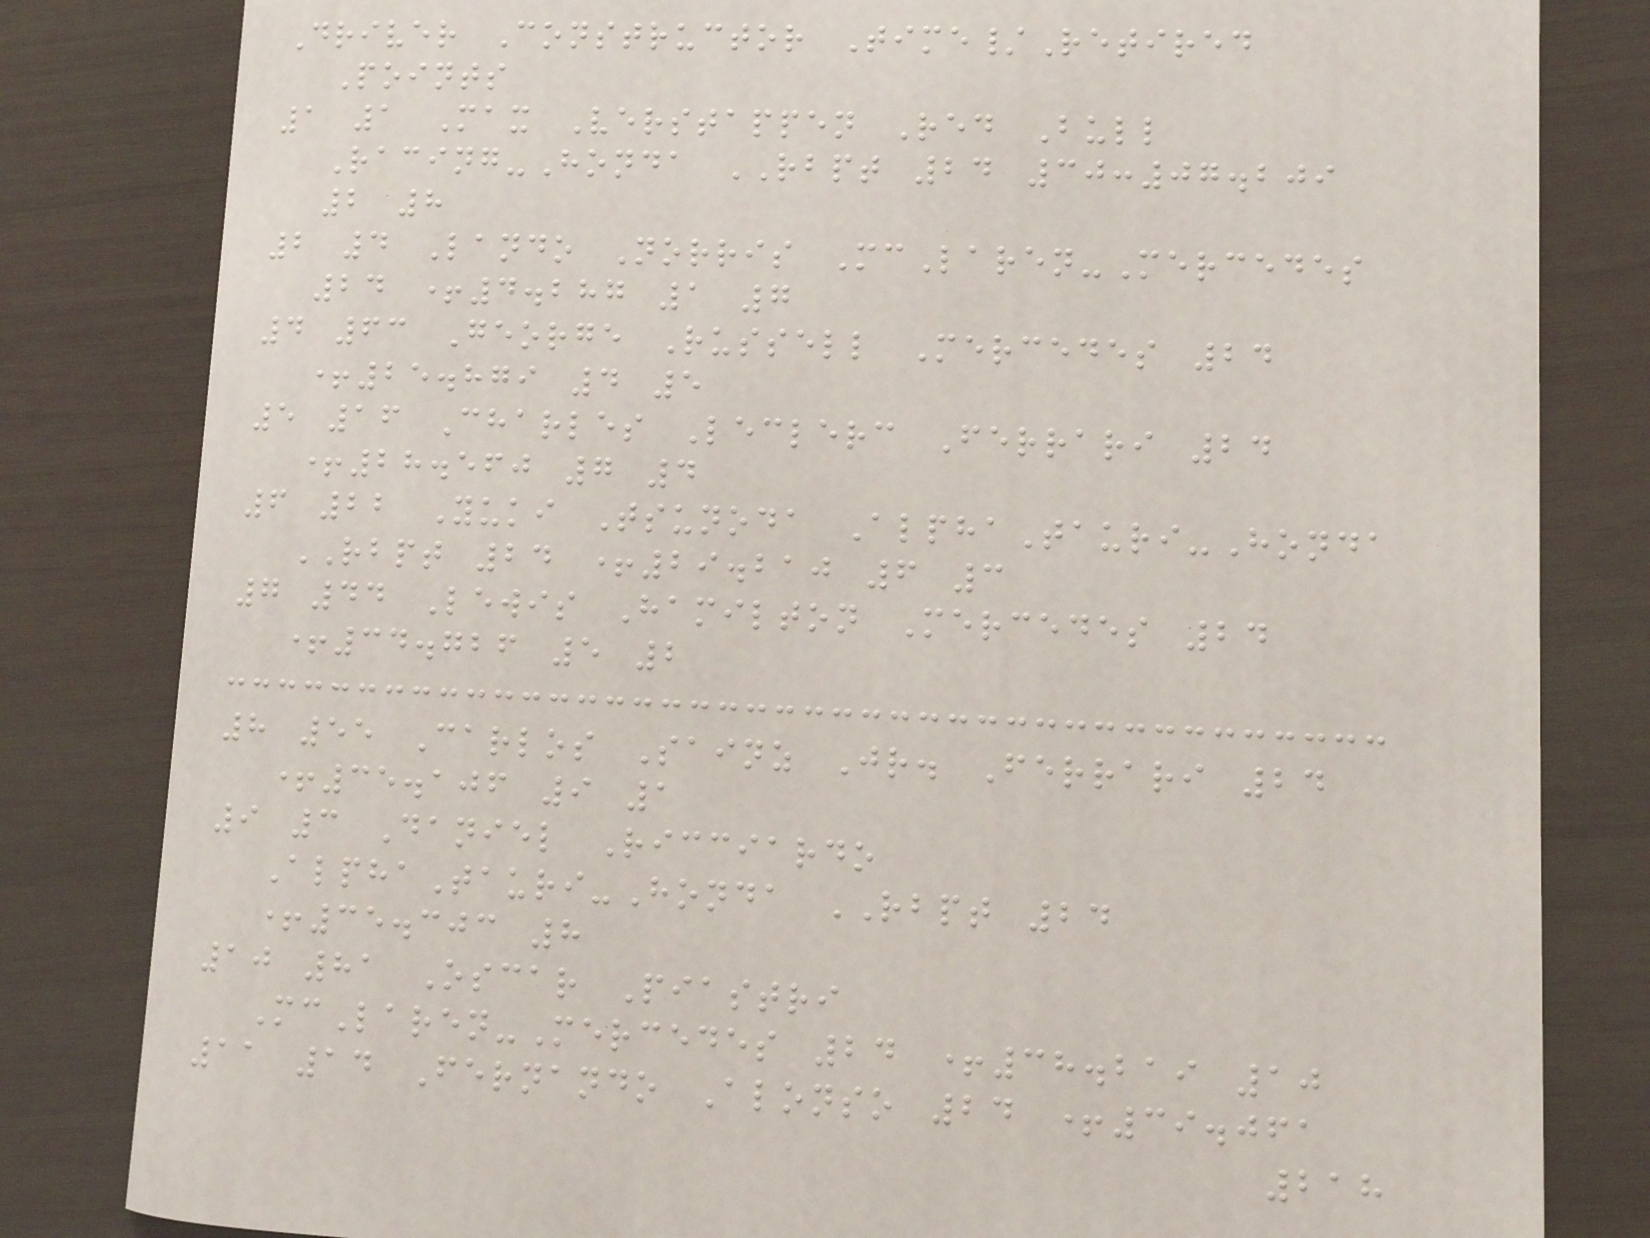Driver Constructor Time/Retired
Points
1 1 Max Verstappen Red Bull
Racing-Honda RBPT 24 30:07.209
2 8
2 4 Lando Norris McLaren-Mercedes
24 +4.287 1 7
4 63 George Russell Mercedes 24
+25.879 4 5
5 16 Charles Leclerc Ferrari 24
+28.560 7 4
6 22 Yuki Tsunoda AlphaTauri-Honda
RBPT 24 +29.210 6 3
7 44 Lewis Hamilton Mercedes 24
+34.726 5 2
8 55 Carlos Sainz Jr. Ferrari 24
+35.106 9 1
9 3 Daniel Ricciardo
AlphaTauri-Honda RBPT 24
+35.303 8
10 81 Oscar Piastri
McLaren-Mercedes 24 +38.219 10
11 14 Fernando Alonso 24 +39.061
218
